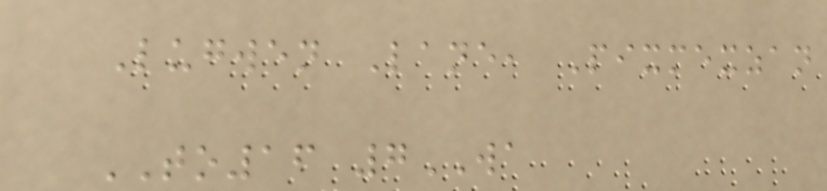Lugwen Lane, Pixmexzan
TO16 7WA
